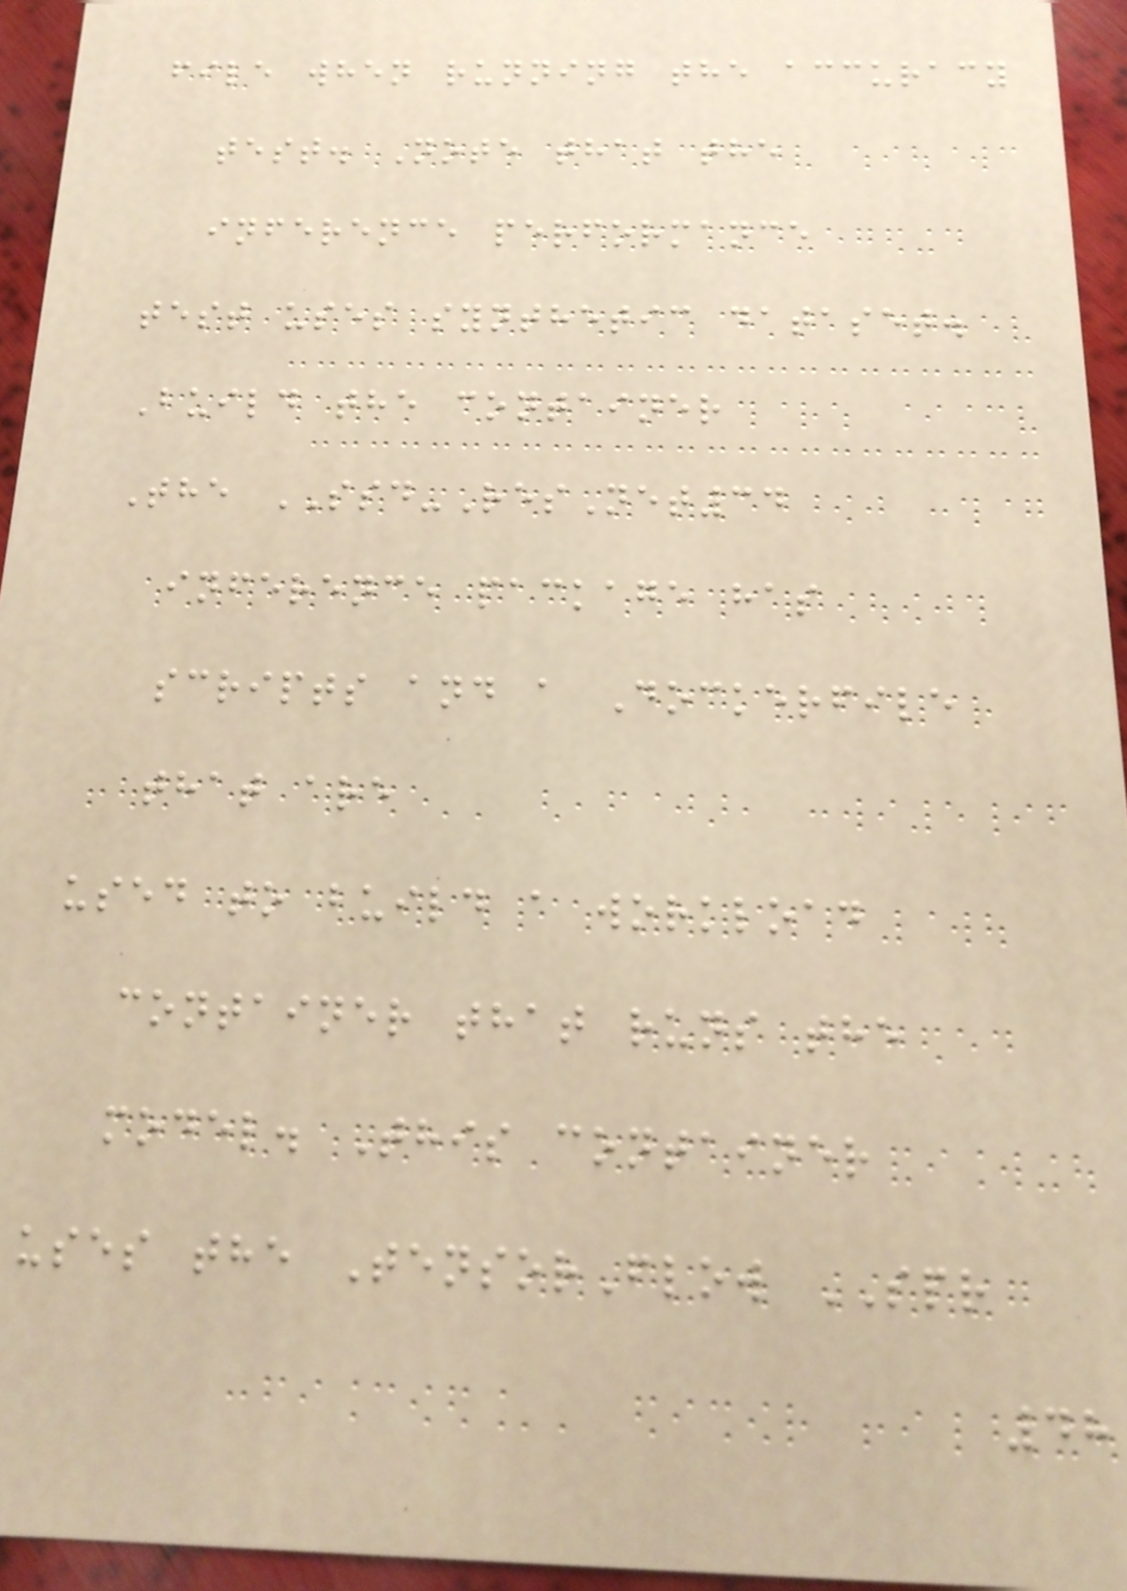file when running the accuracy
test. Note that the
inference performance
test uses synthetic dataset.
Build the container
The SSD-ResNet34
inference package has
scripts and a Dockerfile
that are
used to build a workload
container that runs the
model. This container
uses the TensorFlow SPR
48
